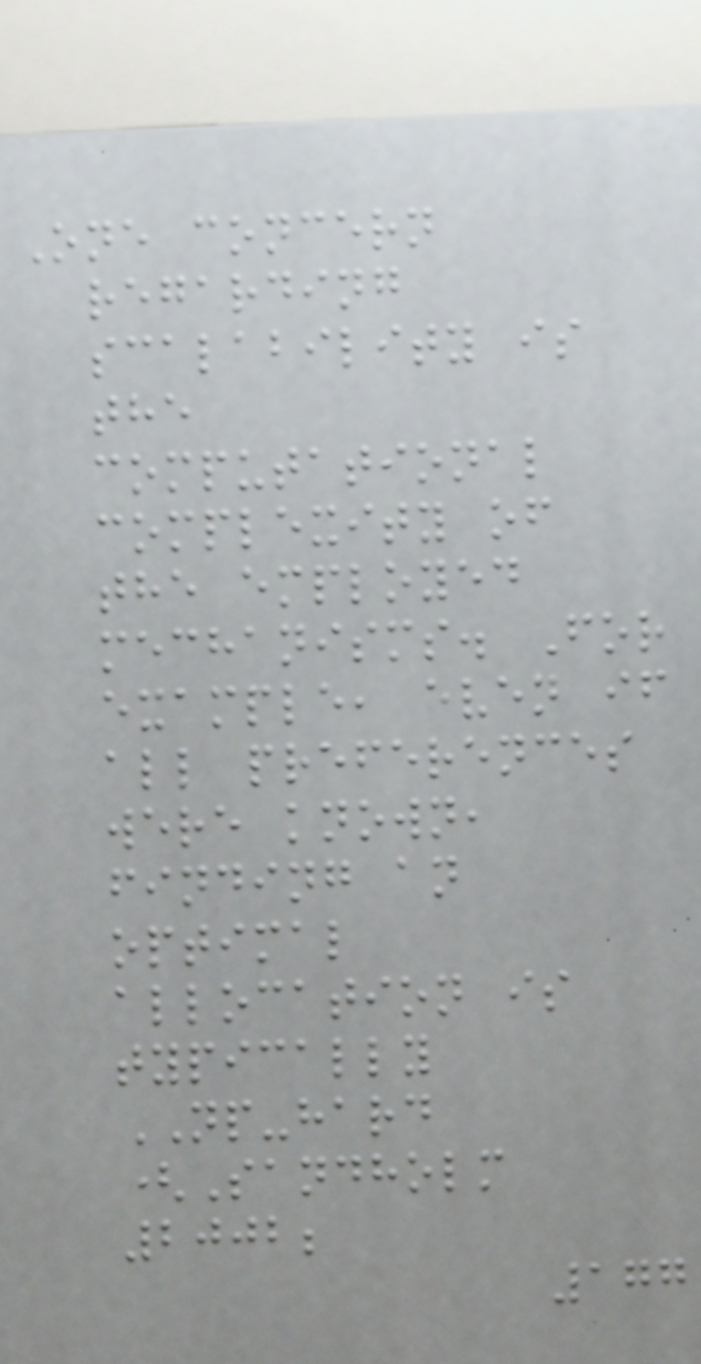One concern
regarding
scalability is
the
computational
complexity of
the employed
mechanisms. For
example, even if
all preferences
were known,
finding an
optimal
allocation is
typically
NP-hard
(Sandholm
2002;
177
